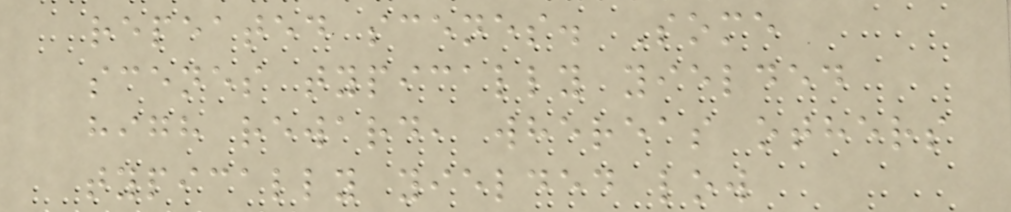repeated scenes. Some
scenes typically yielded
high reward, whereas others
typically yielded low
